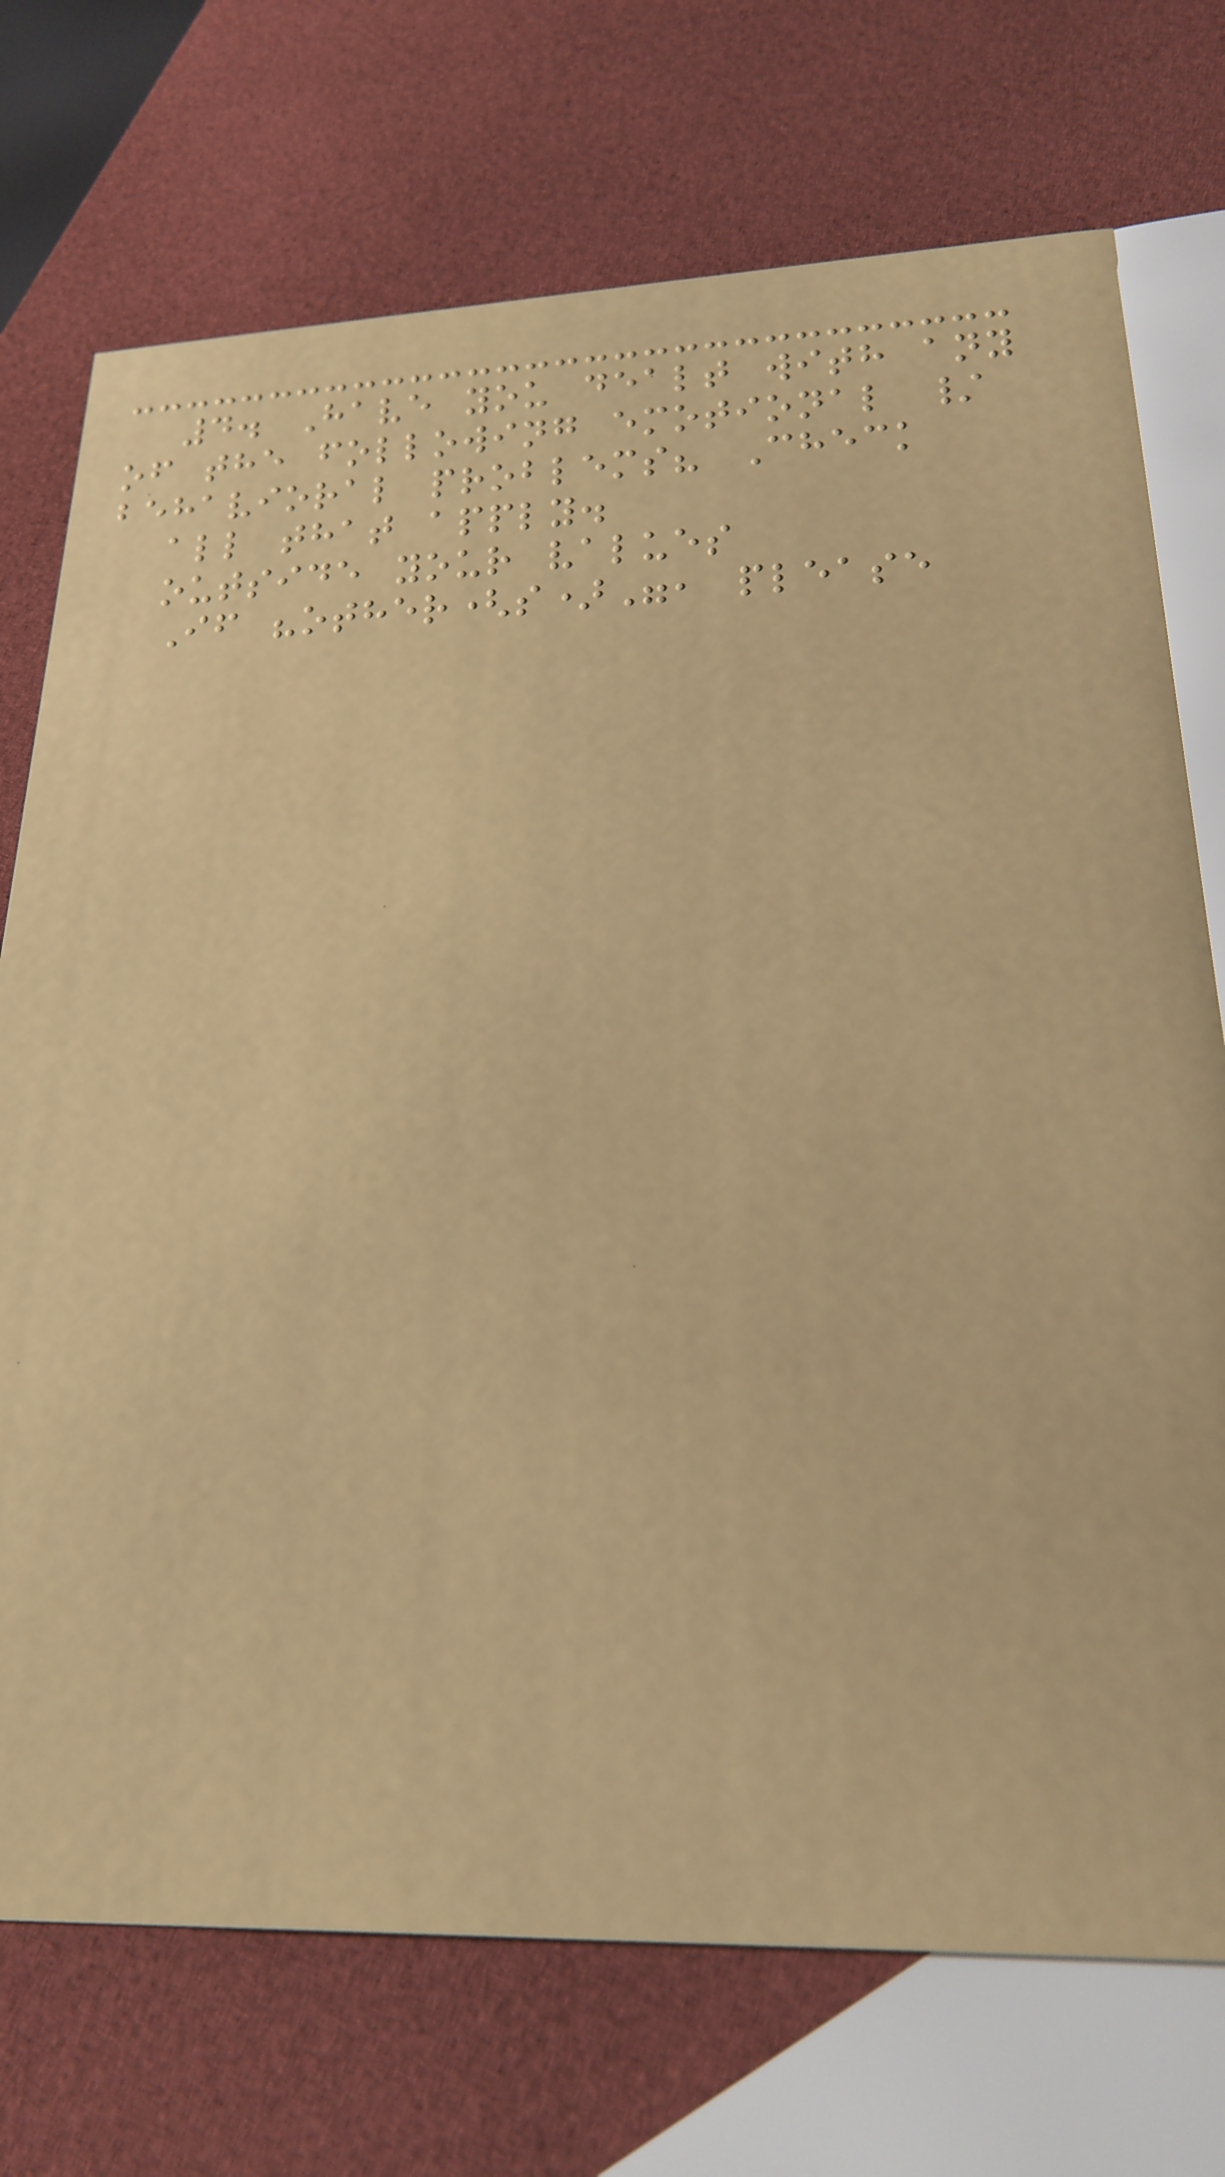4. Have you dealt with any
of the following emotional /
behavioral problems? Check
all that apply.
outside your values
If "other(s)", please
